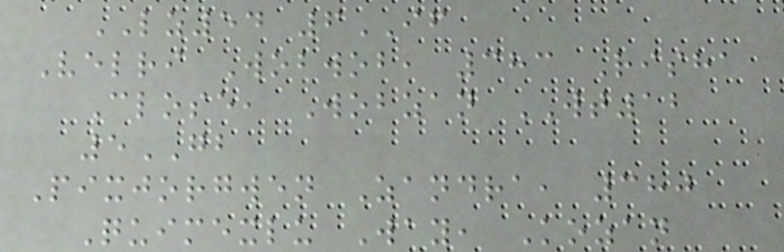LZ54 6IF
Velri Wobwob, 383 Risha
Close, Wobzan WT12
5GB
Pixjorgwen Zandra, 380
Quimexlu Way, Kozan
